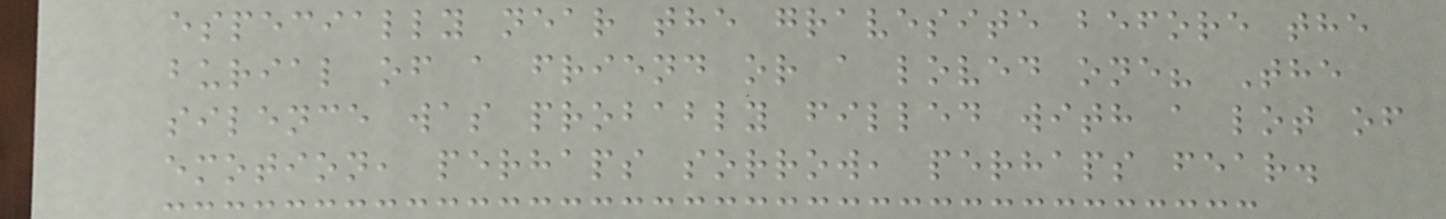especially near the gravesite before the
burial of a friend or a loved one? The
silence was probably filled with a lot of
emotion, perhaps sorrow, perhaps fear.
